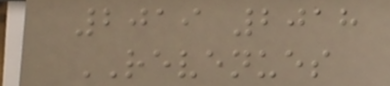2019 2018
REVENUES
